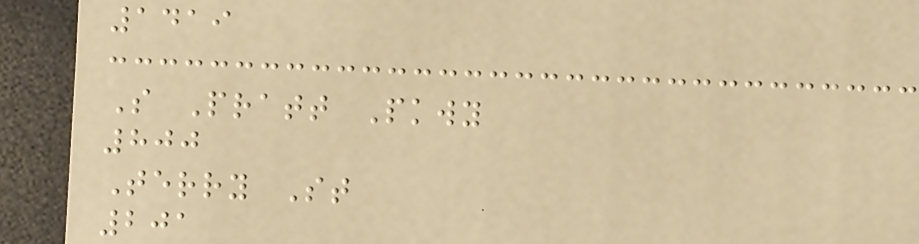1419
S Pratt Pkwy
800
Terry St
201
